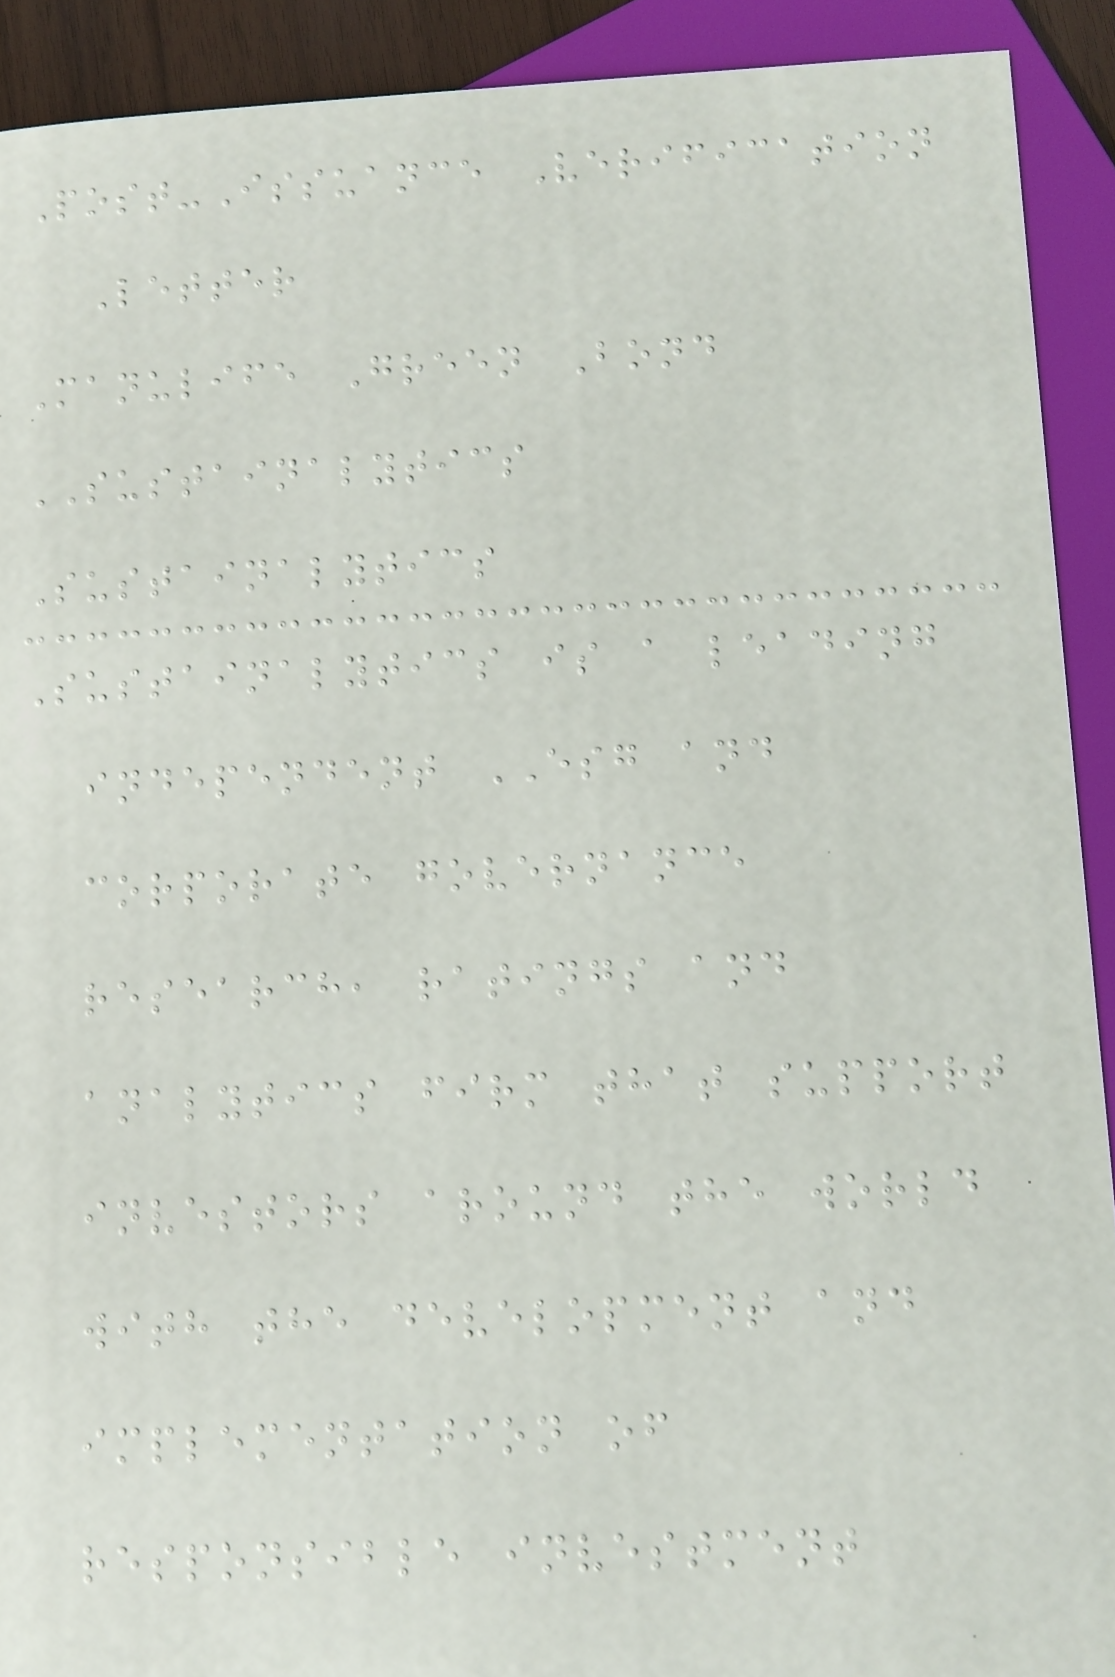Post-Issuance Verification
Letter
Manulife Green Bond
SUSTAINALYTICS
Sustainalytics
Sustainalytics is a leading
independent ESG and
corporate governance
research, ratings and
analytics firm that support
investors around the world
with the development and
implementation of
responsible investment
